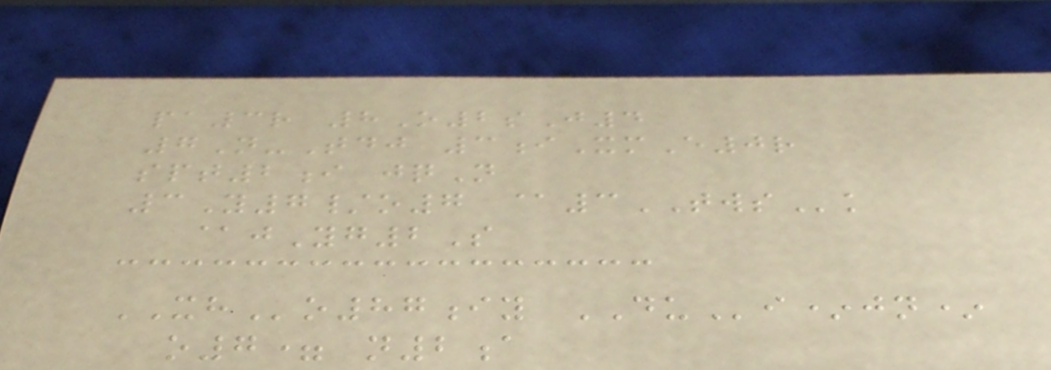pa3r 8O2sJ4
7N-Tdj 3iXmE0r
spt2i jqN
3Y7/o7 @3TWSk
@jYg2S
XHo87iy DUi*jn*
o7= n2a
